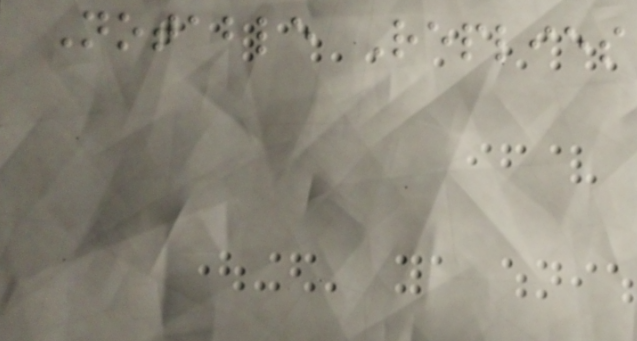Notable Replies
